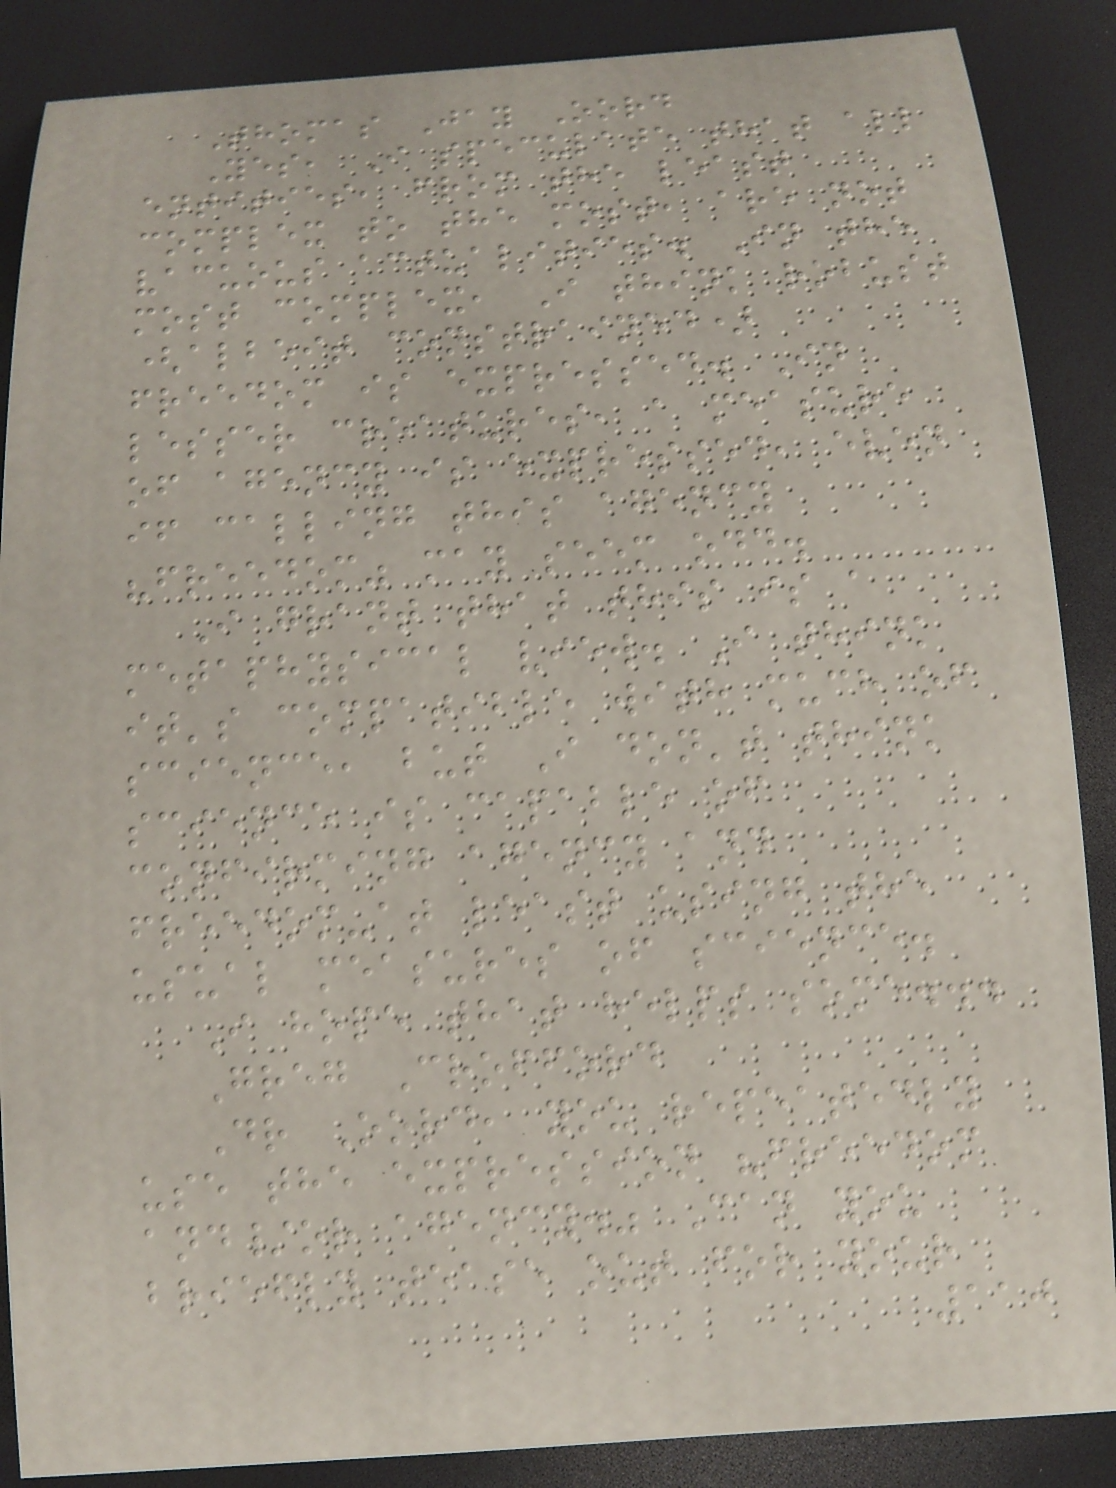Thomas Jay Oord
Yes, I speculate that all
entities, from the least
complex to the most, are not
vacuous actualities. In the
most complex, I think robust
(albeit constrained)
freedom is expressed. In
lesser creatures, a measure
of agency is expressed, even
if calling this agency
"freedom" may seem odd.
I grant that this is a
metaphysical view. I think
it's compatible with much of
science, but I don't think
science is capable of
confirming agency and
freedom-at least using the
usual measures of science.
I hope that helps some...
Greg Crofford
Dr Oord, you repeatedly
use the expression "freedom
and/or agency." Can you
briefly tease out for your
110
